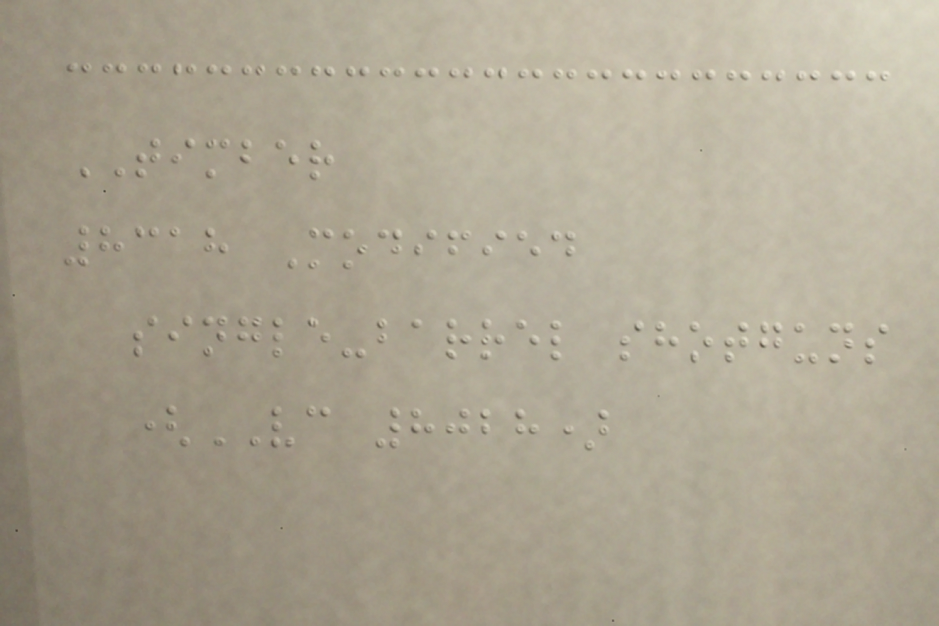TIMBER
8318 Modified
single-barrel shotguns
(VC 8028)
